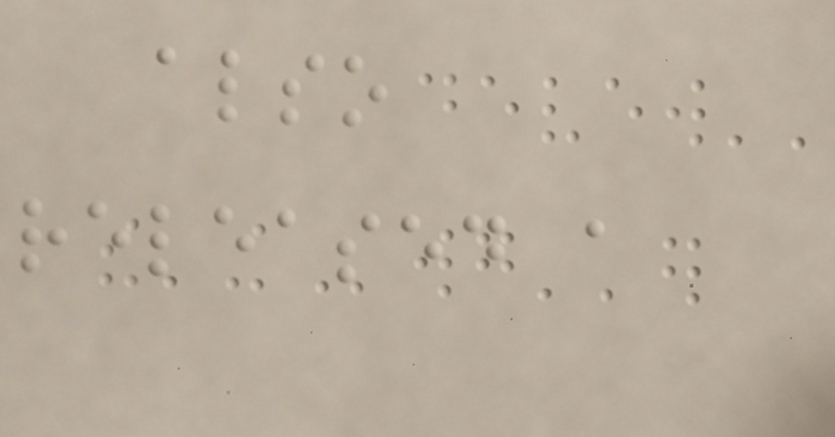also
released a
